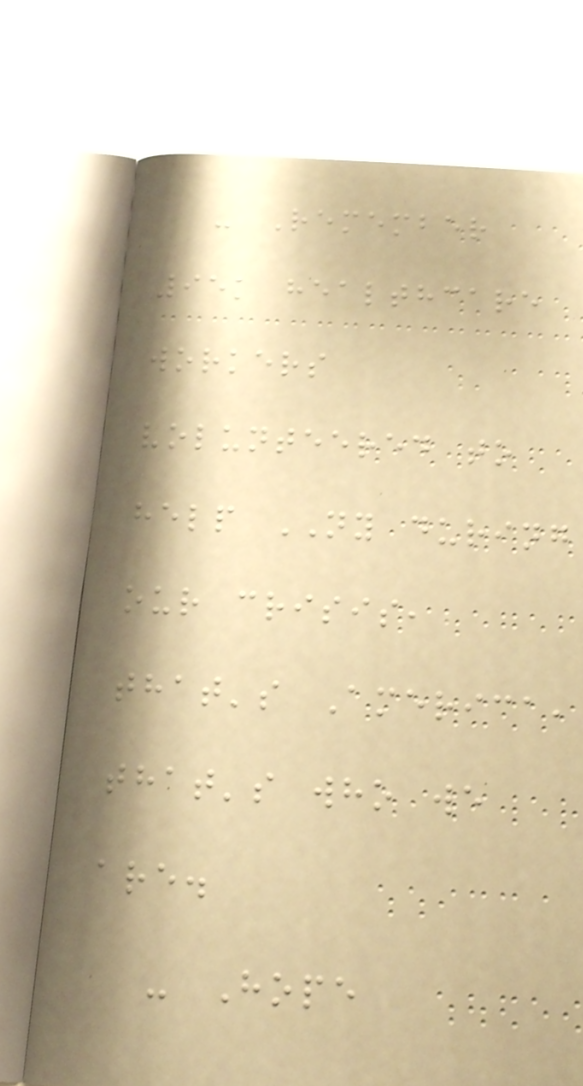- Remember
95k healthcare
workers
volunteered to
help NY during
our crisis,
that's America,
that's who we
are.
- Hope
